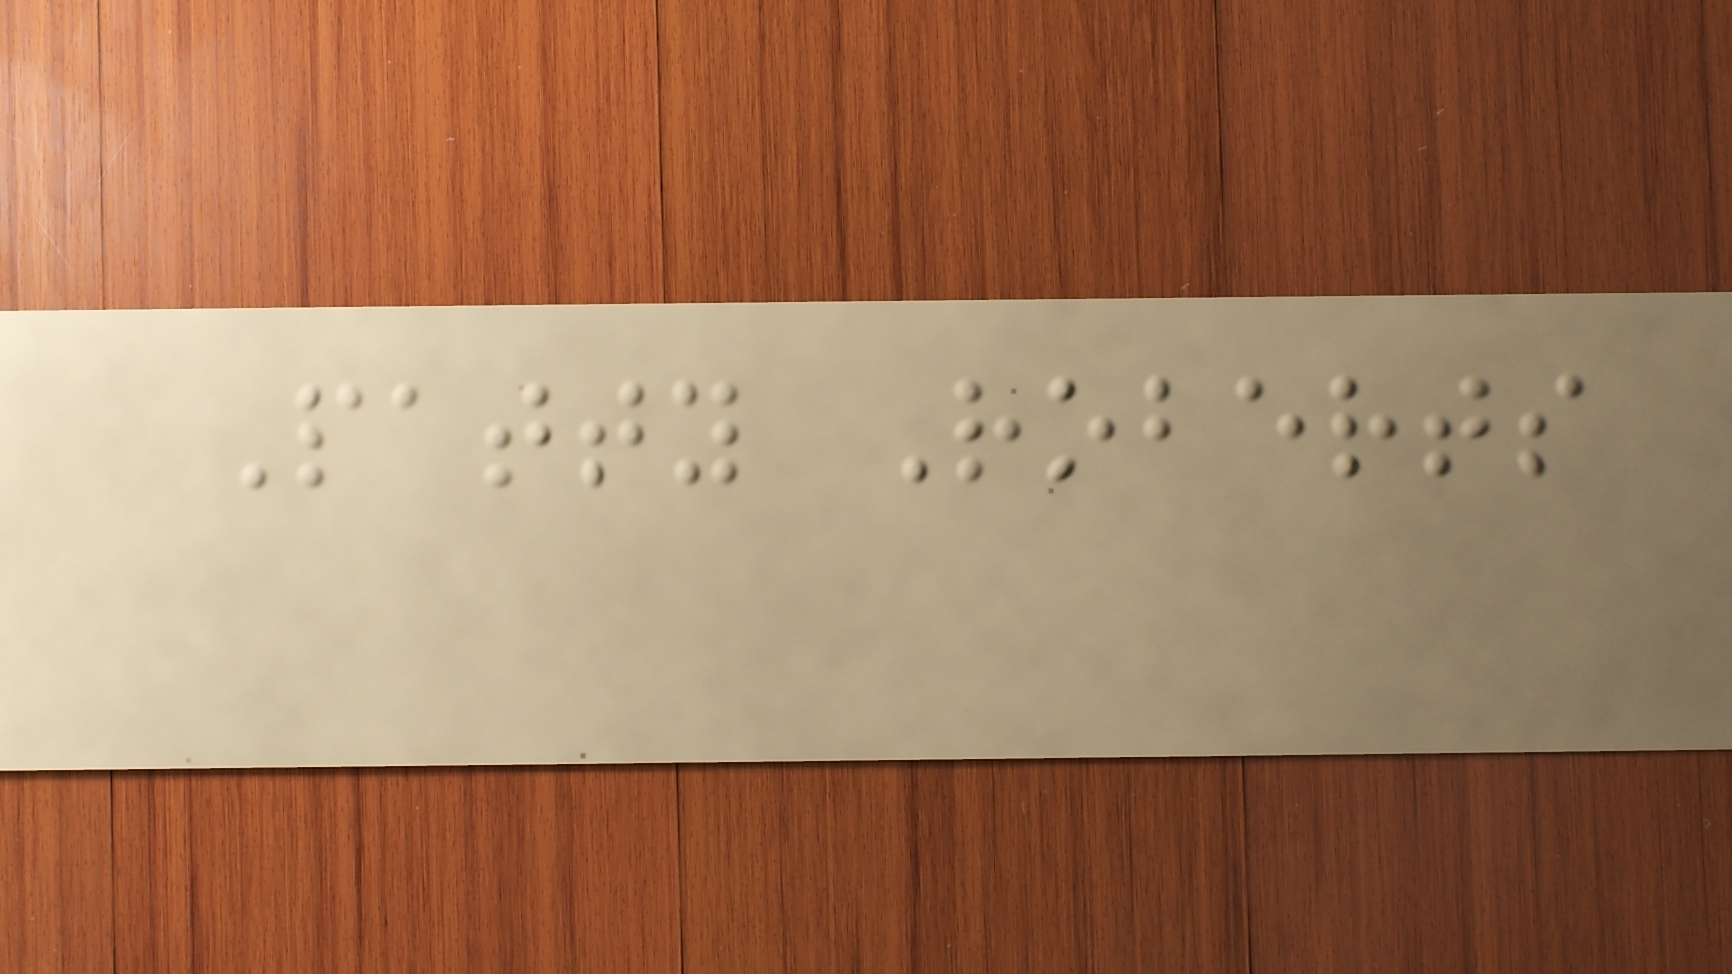Patty Roberts
